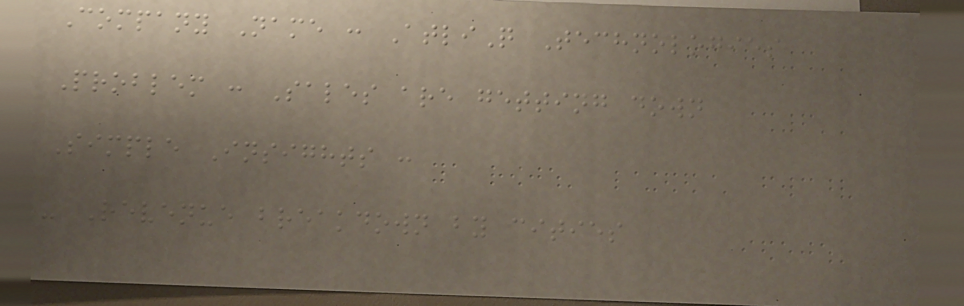Company Name : AtliQ Technologies
Problem : Sales are getting down
Simple Insights :
- Revenue breakdown by cities
